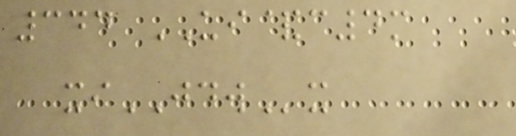344 UI&c4m
xiJDWx
